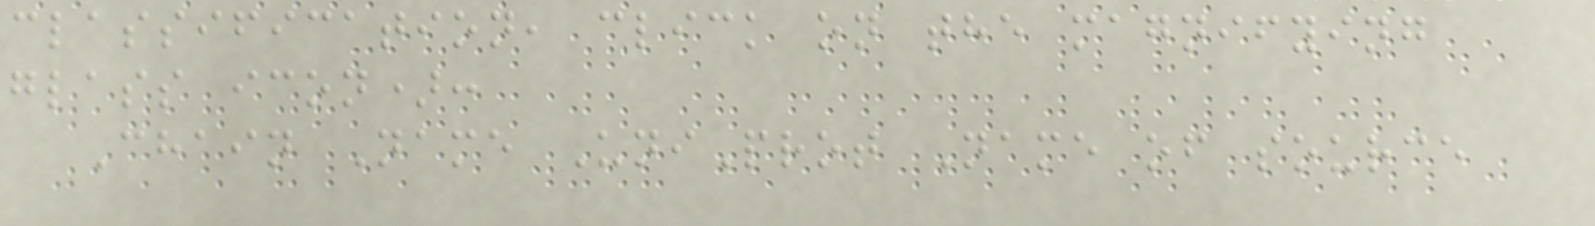classification, click on the magnifying
glass icon):
Chain Name UniProt Name of source
